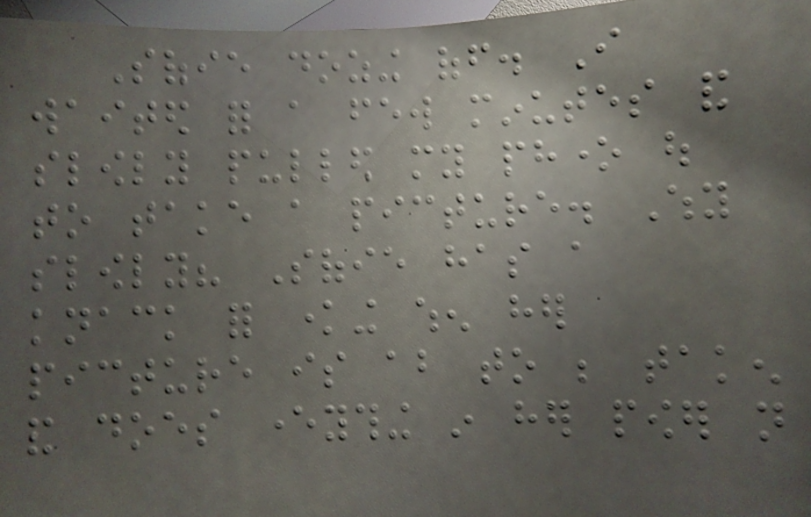Sofie dozing off. I
waited for a few minutes and
slowly pulled my phone out
to take a picture. Why
slowly? Sofie has a
knack for knowing when her
picture is about to be taken
and does everything in her power not
